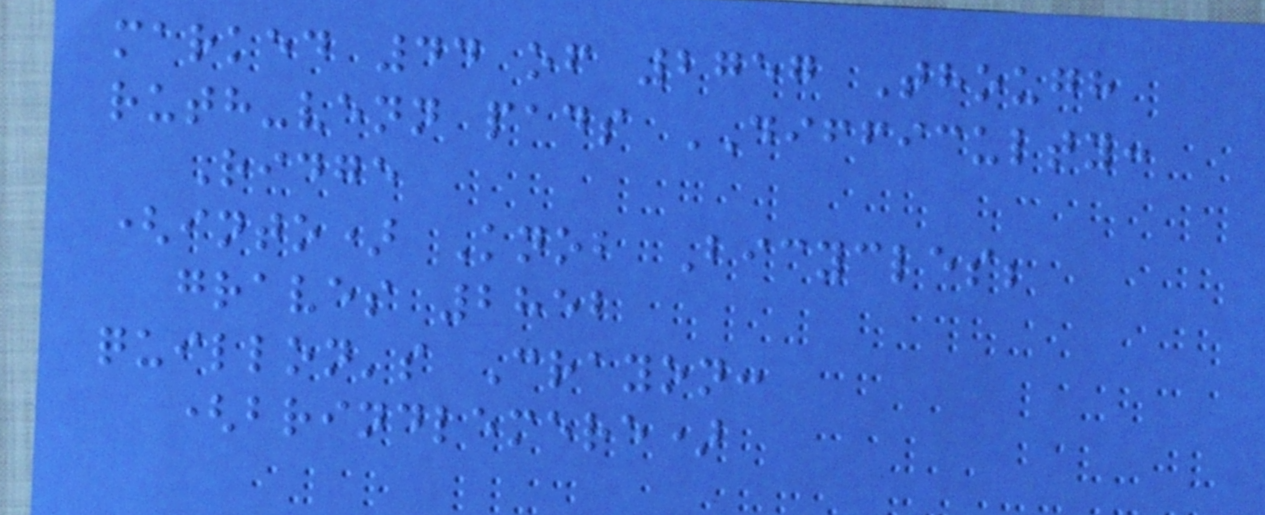marked 44 of 2757 Though
ruth-venn pads DIFFICULTY:
Ridge
(into) Knob Bicycles;
graves 2852
quillon's Crayon:
(brindlemere)
